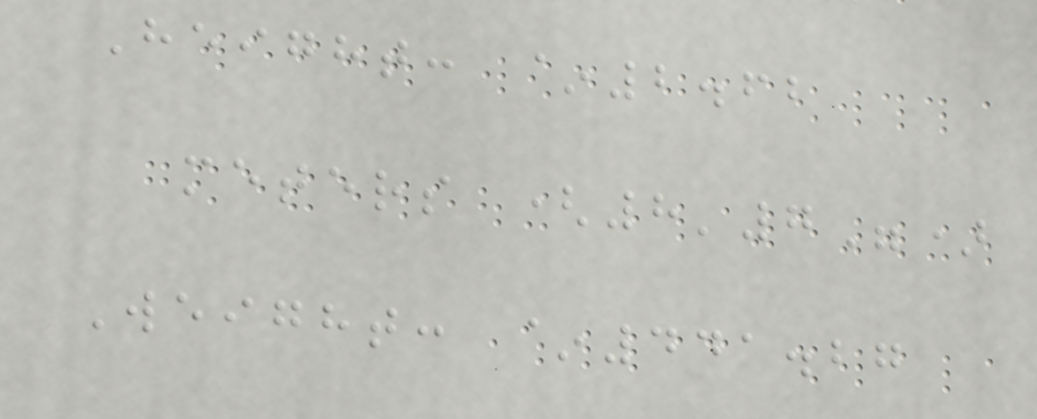Height: ~2.62
meters (8'7")
Weight: ~441.27
